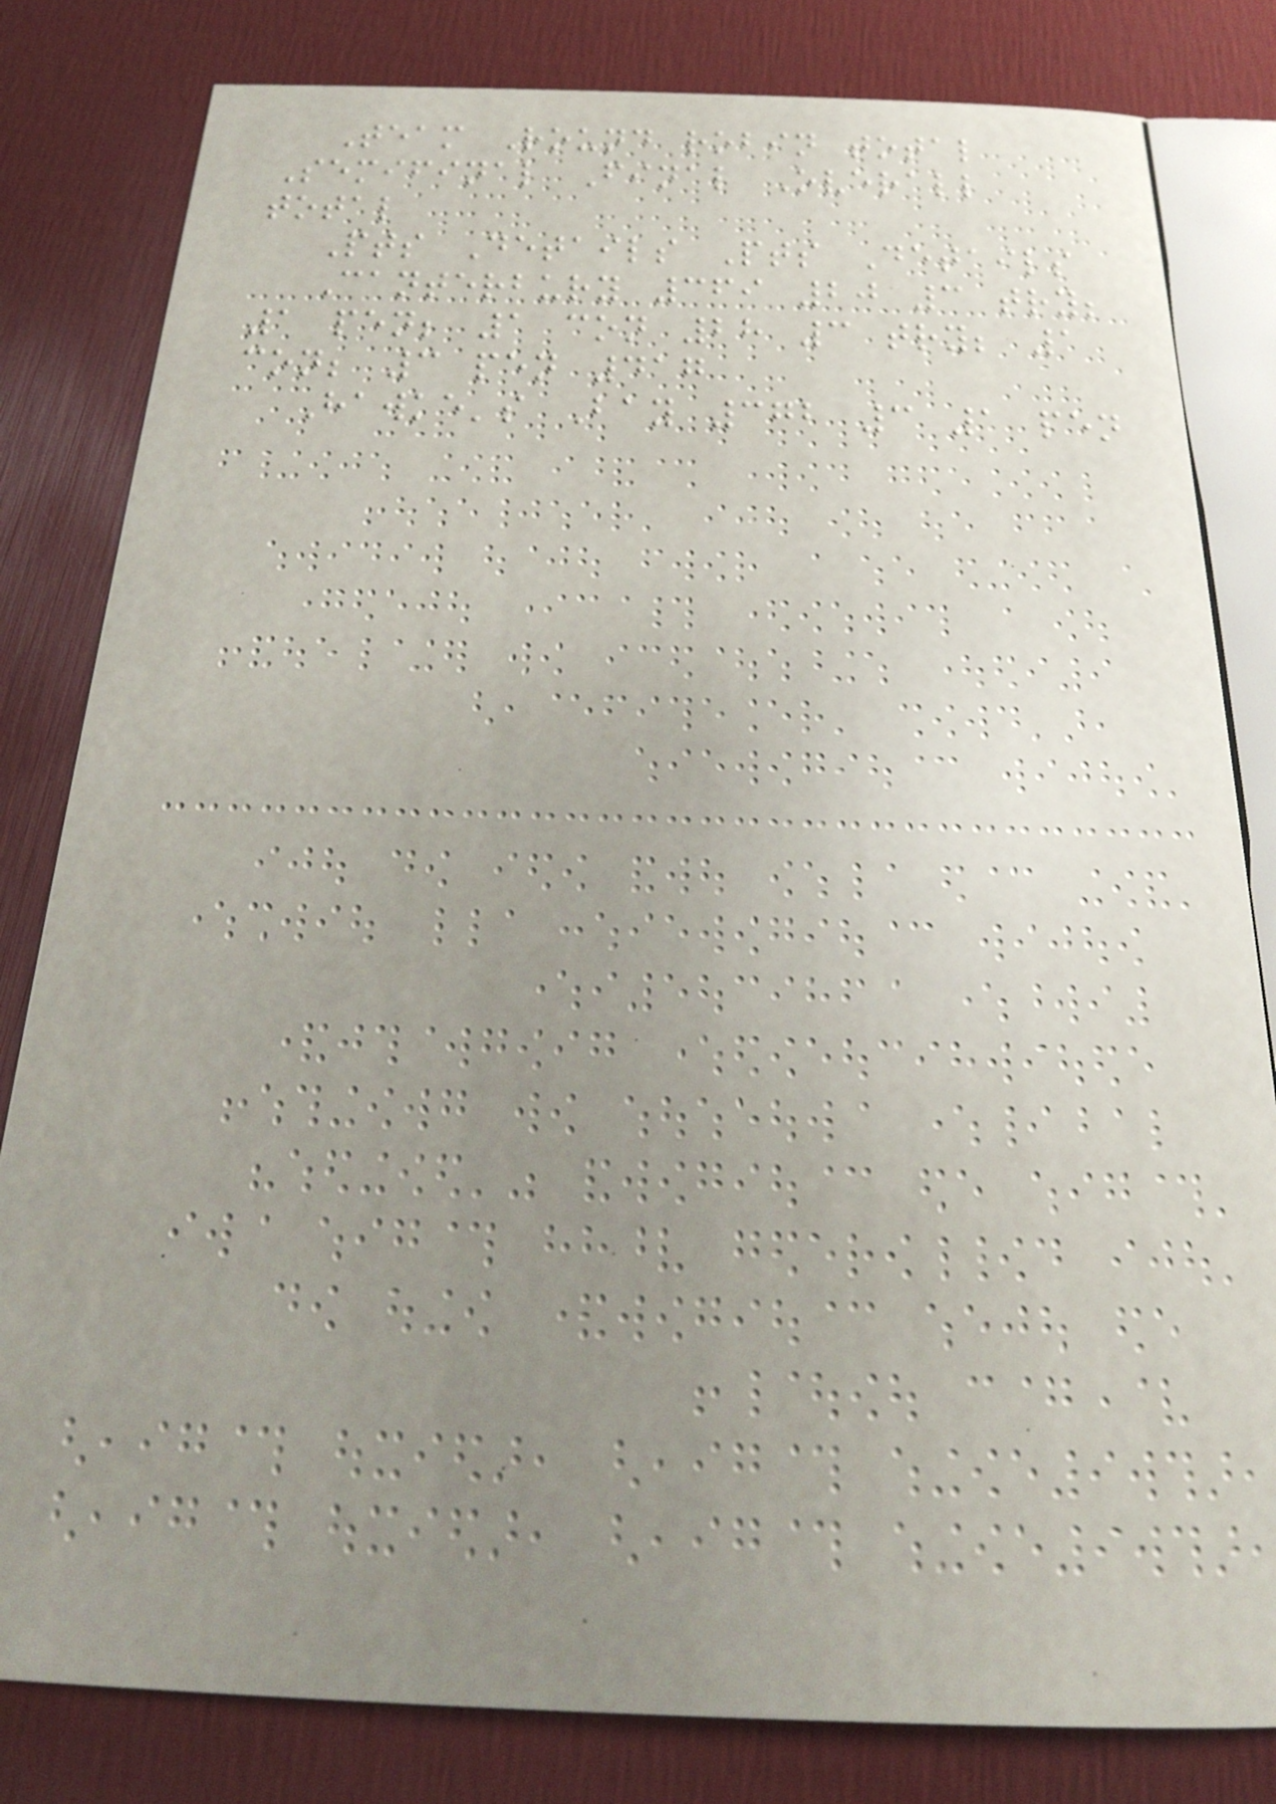Team Round robin total
Semifinal Final Overall
total
Pts Details Pts Details
Canterbury 369 20 3 try;
1 pen; 1 con 28 3 try; 1
con; 3 pen 417
Hawke's Bay 372 3 1 pen
